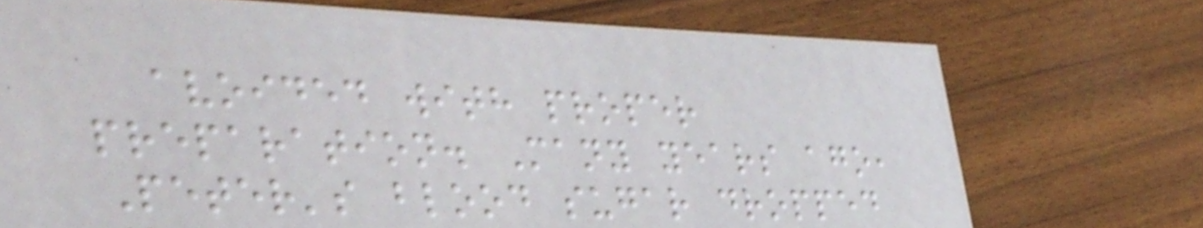avoided with proper
preparation. Many years ago,
Peter's blood sugar dropped
